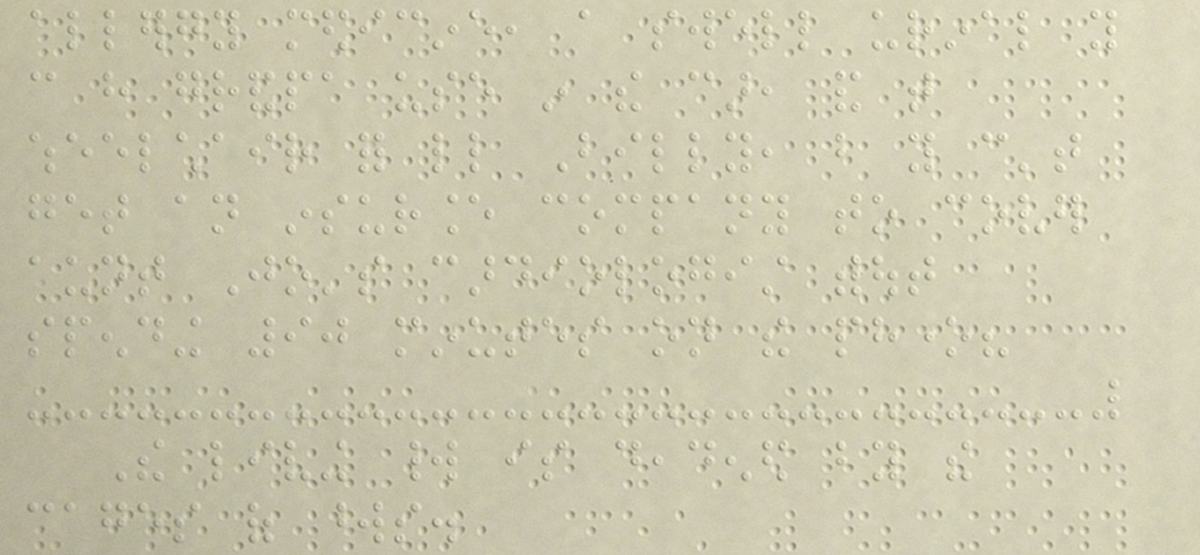allergy medicine, a swell urinal you
can have grandpa use in the car, and that
wheelchair for little Billy, but you can't
get an insurance company to cover
aunt Jo's cardiologist without
spending 90 minutes on the phone?
The living world is deadened by the
cages of words.
